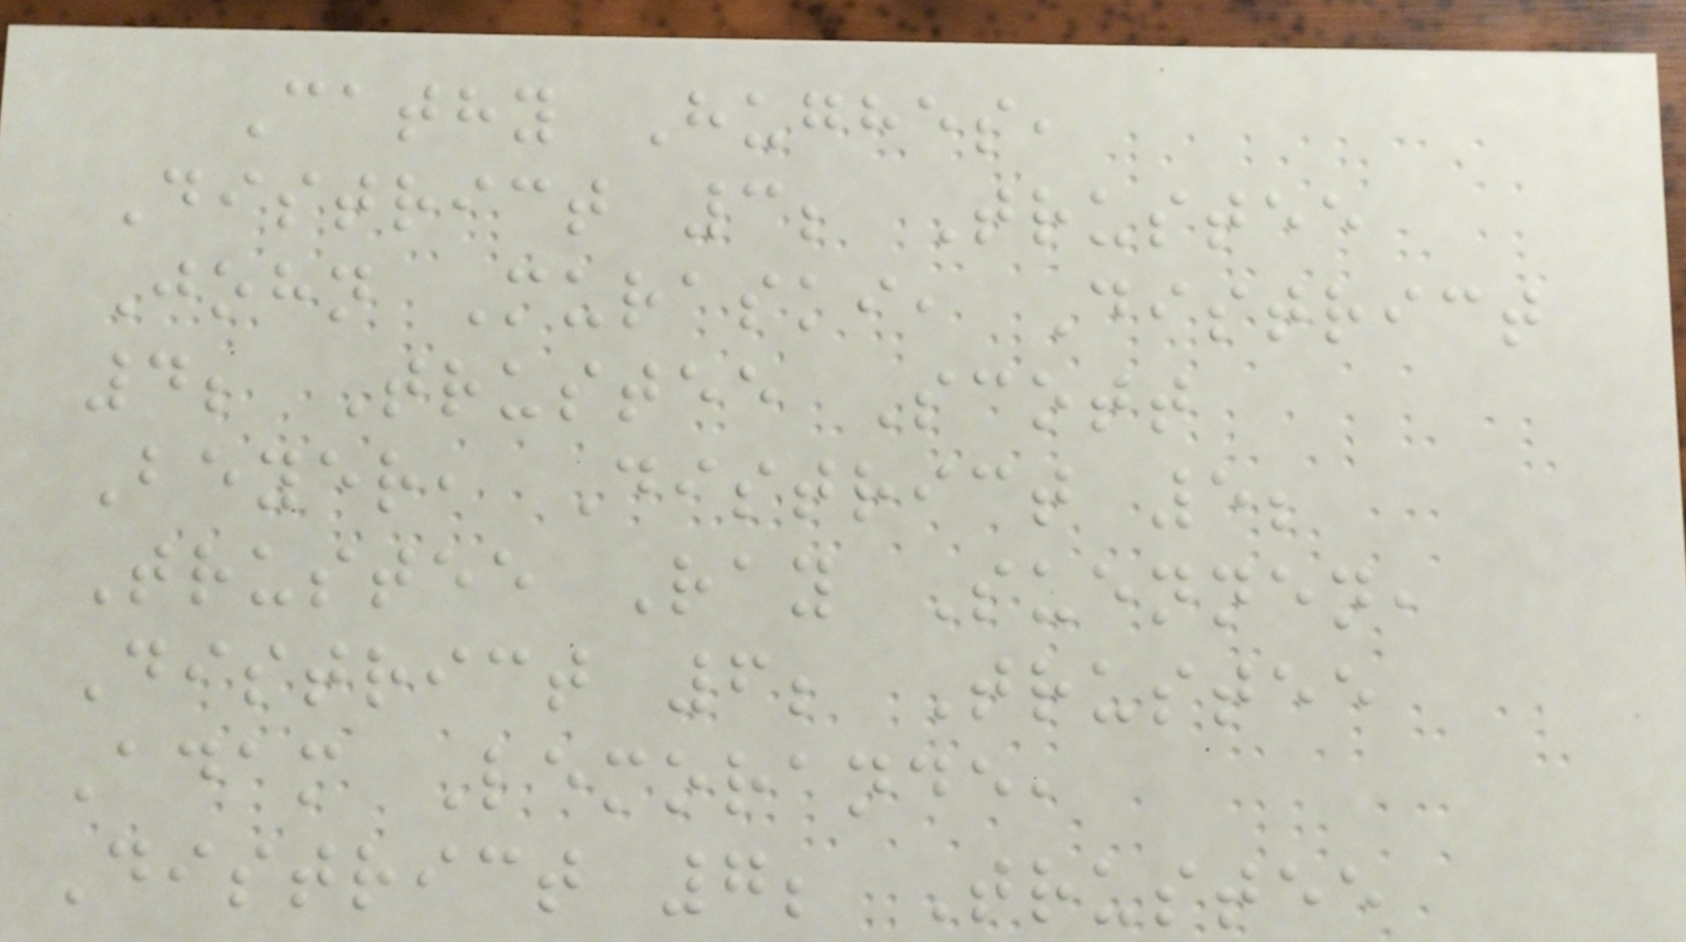Cathy Hughes,
District 3; Trustee
John Muraski, District
4; Trustee Scott
Beyer, District 5;
Trustee Ray Suennen,
District 6; Trustee
Adam Lemorande,
District 7; Trustee
